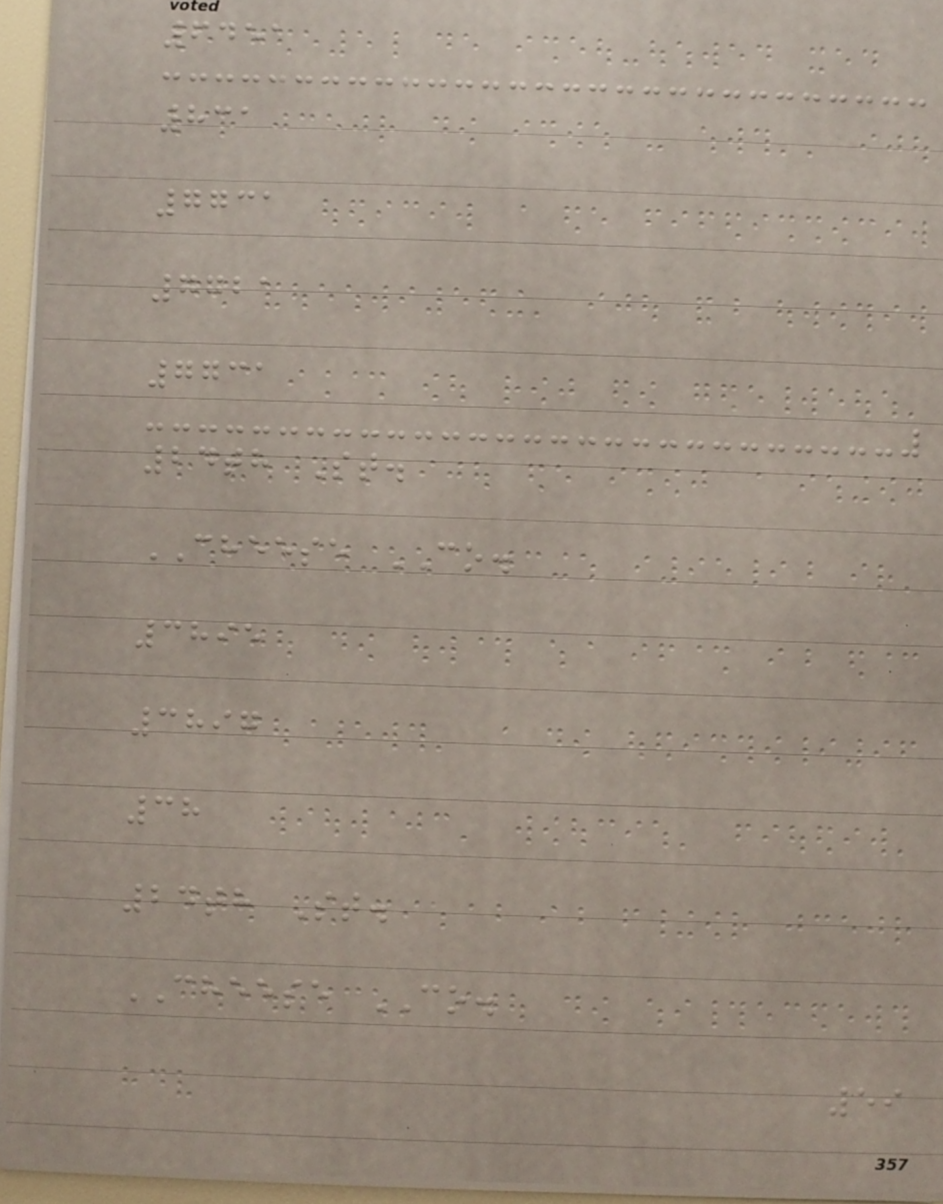6451
831
7731
7721
7731
24th St.
CHEESE CO.
3895
3897
38
24th St.
CHEESE CO.
59
